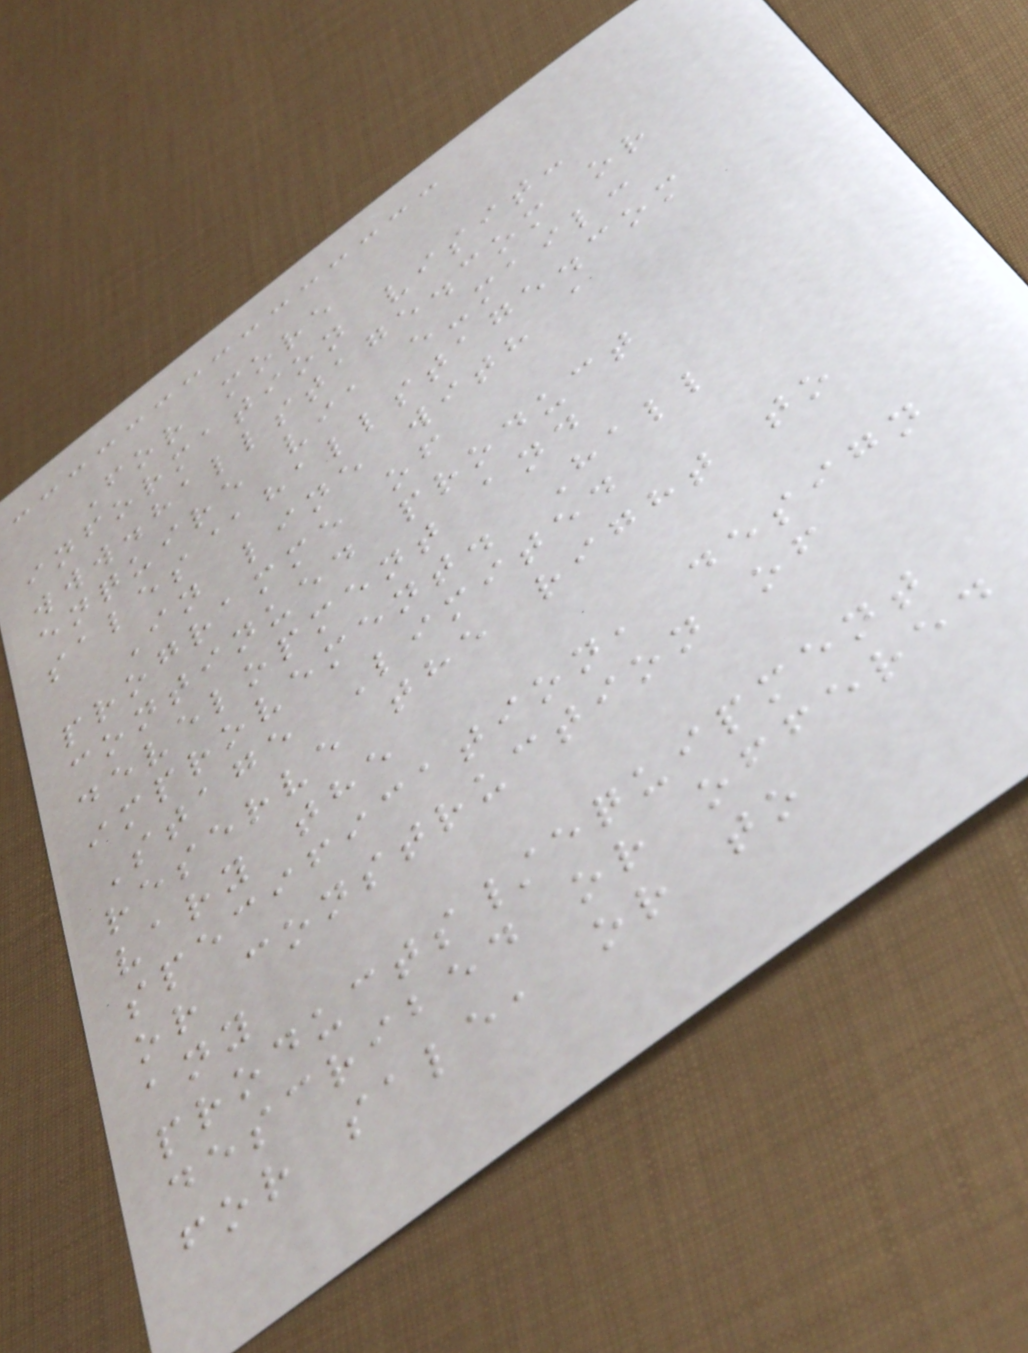For more
information visit:
www.hallstage.com or
enquire via e-mail:
sales@hallstage.com
In line with a
programme of
continued product
development and
improvement. Hall
Stage Limited
reserve the right to
vary the
specification, design
or construction of
any
products/equipment
described or offered
for sale, or to
